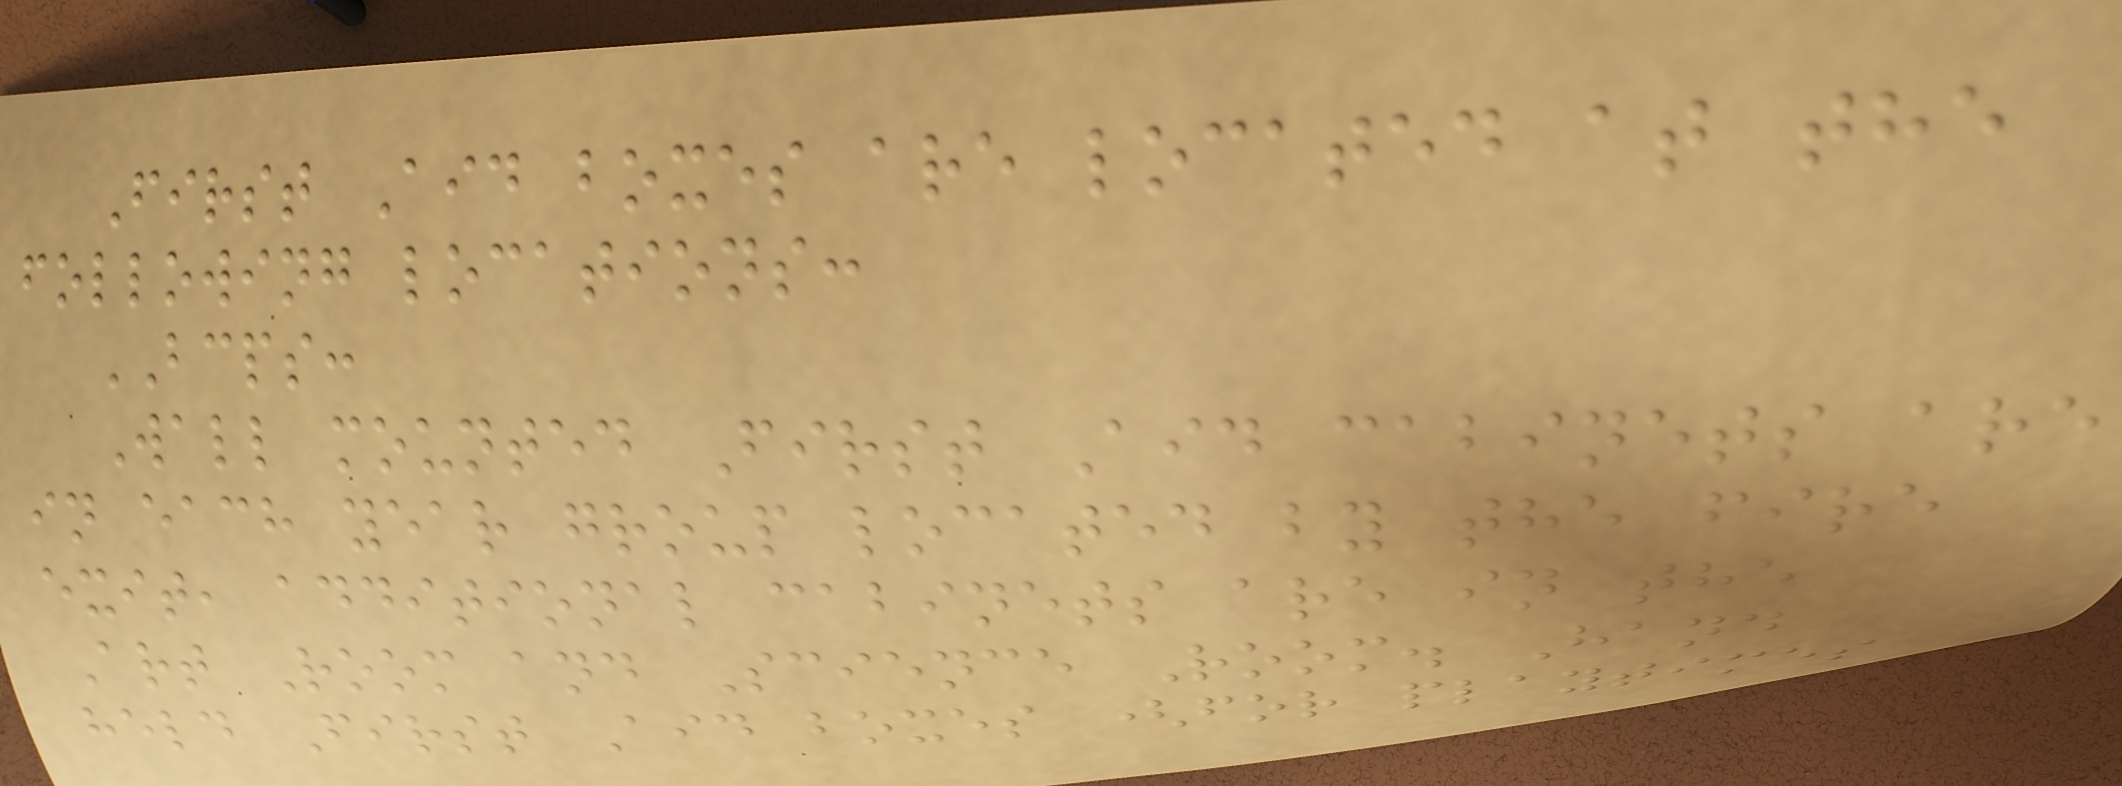First Aid boxes are located at the
following locations:
BCPS:
Wall mounted First Aid cabinets are
in each year group located by the fire
exit, additional cabinets are in the
Art Room and Science Room. Hand
held First Aid boxes (for playtimes
